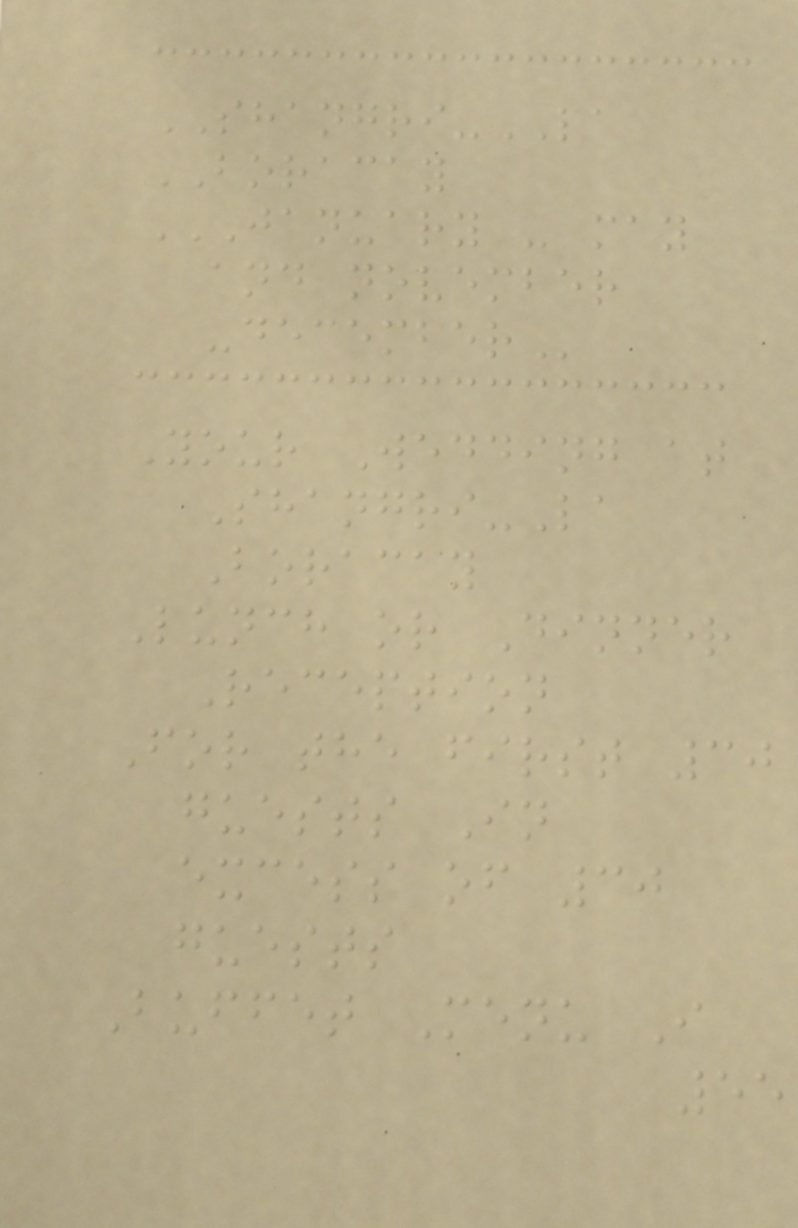SHANGRI-LA
BORACAY
JANUARY - MAY
AND NOVEMBER
-DECEMBER
Your Wedding at
Shangri-La
Boracay
Lunch or Dinner
Reception
For the first 30
guests In
excess of 30
guests
Buffet Menu I
55
